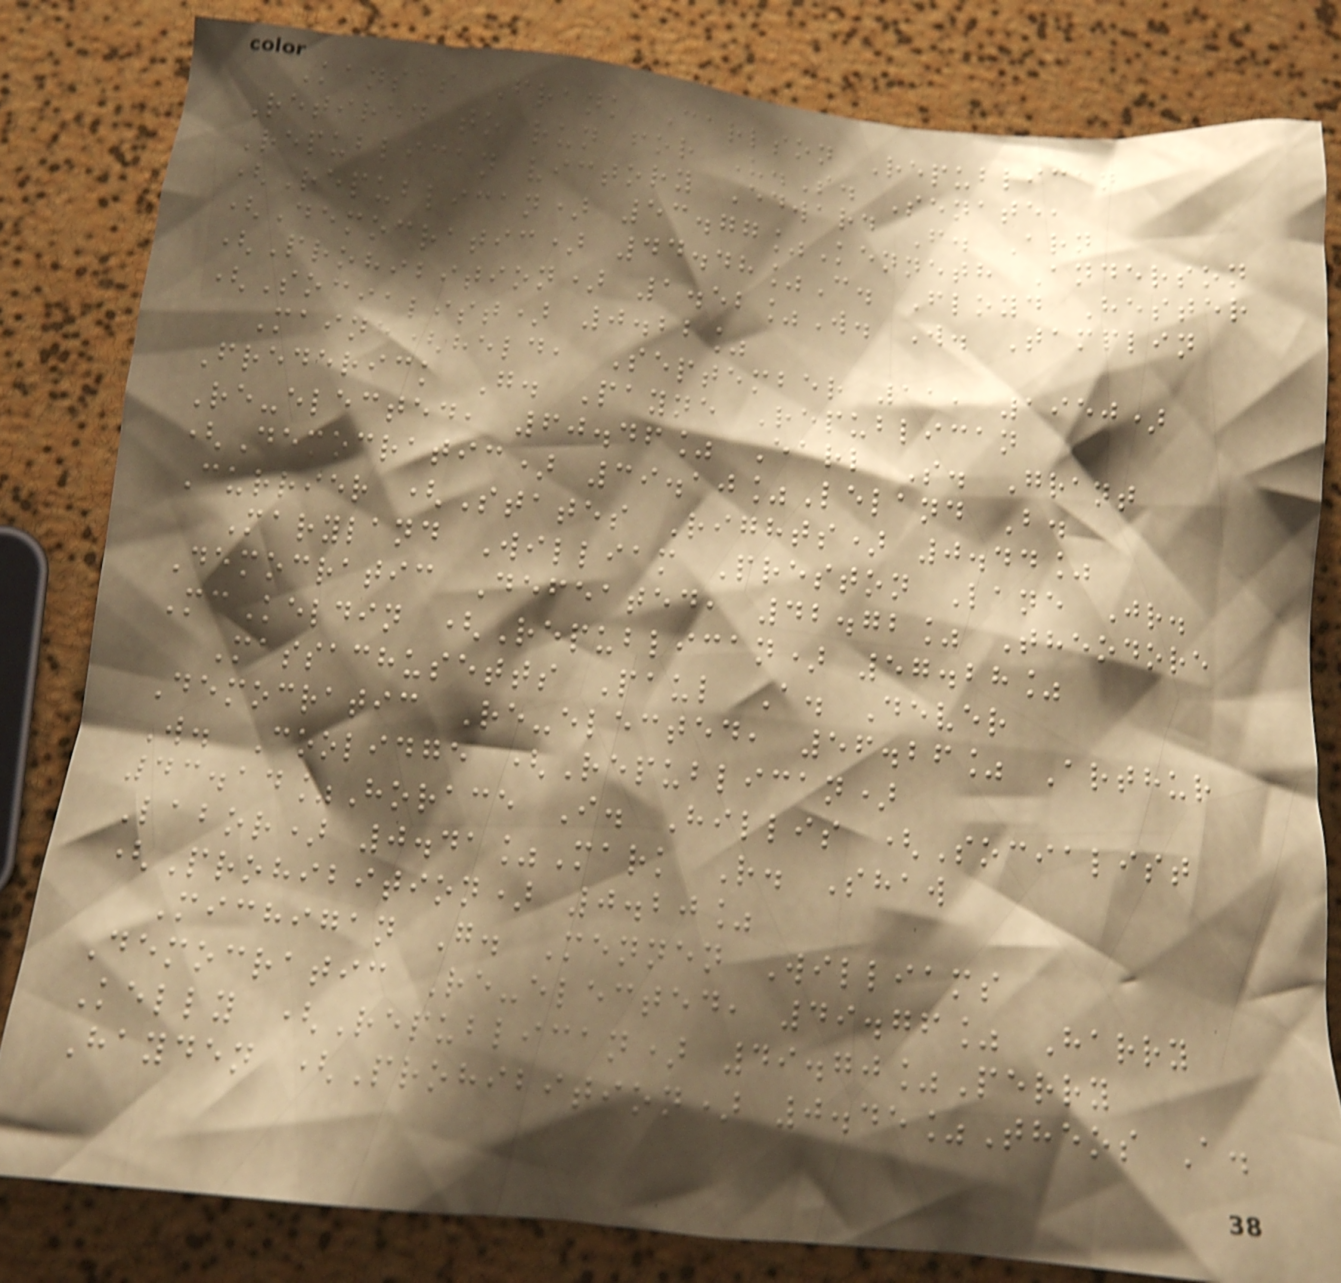Kansas Frank Carlson Republican
Retired to run for U.S. Senate,
Republican victory Edward F. Arn
(Republican) 53.77%Kenneth Anderson
(Democratic) 44.48%C. Floyd Hester
(Prohibition) 1.52%W. W. Tamplin
(Socialist) 0.22%
Maine(held, September 11, 1950)
Frederick G. Payne Republican
Re-elected, 60.46% Earl S. Grant
(Democratic) 39.10%Leland B.
Currier (States Rights) 0.44%
Maryland William Preston Lane Jr.
Democratic Defeated, 42.72% Theodore
McKeldin (Republican) 57.28%
Massachusetts Paul A. Dever
Democratic Re-elected, 56.26% Arthur
W. Coolidge (Republican)
43.14%Horace I. Hillis (Socialist
Labor) 0.41%Mark R. Shaw
(Prohibition) 0.20%
Michigan G. Mennen Williams
Democratic Re-elected, 49.76% Harry
Kelly (Republican) 49.70%Perry
Hayden (Prohibition) 0.45%Theos A.
